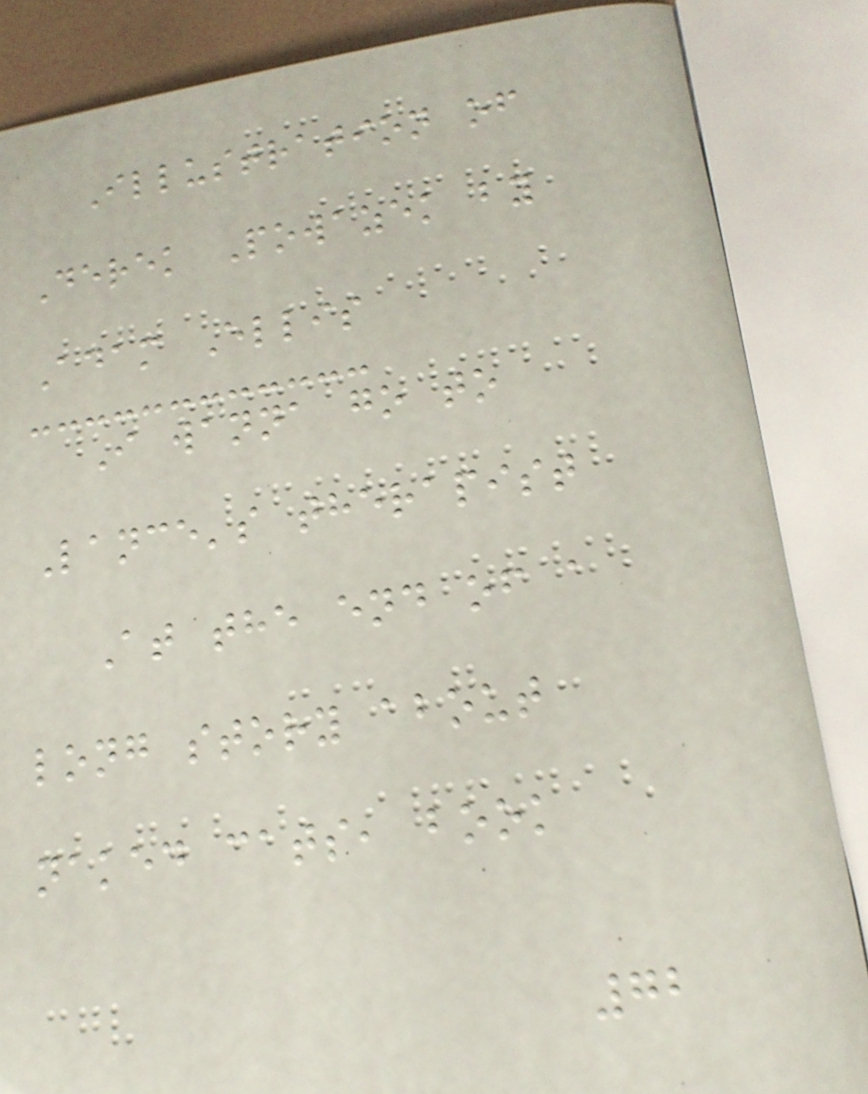Illustration of
Derek Powazek by
Adam Ellis
I wanna go to
Lance's therapist
At the end of a
long story about
naked cats, book
72
